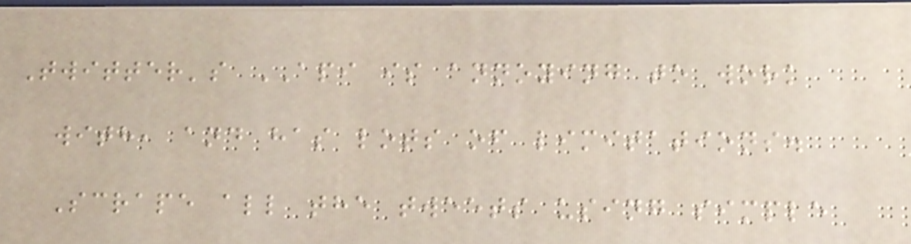Twitter's API is annoying to work
with, and has lots of limitations.
Scrape all the tweets using simple
